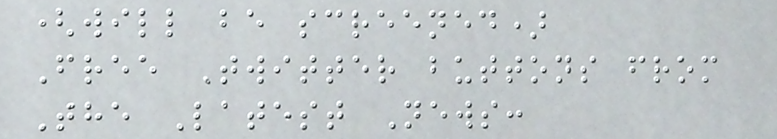(will be screened)
Free Twitter buttons from
The Latest News:
